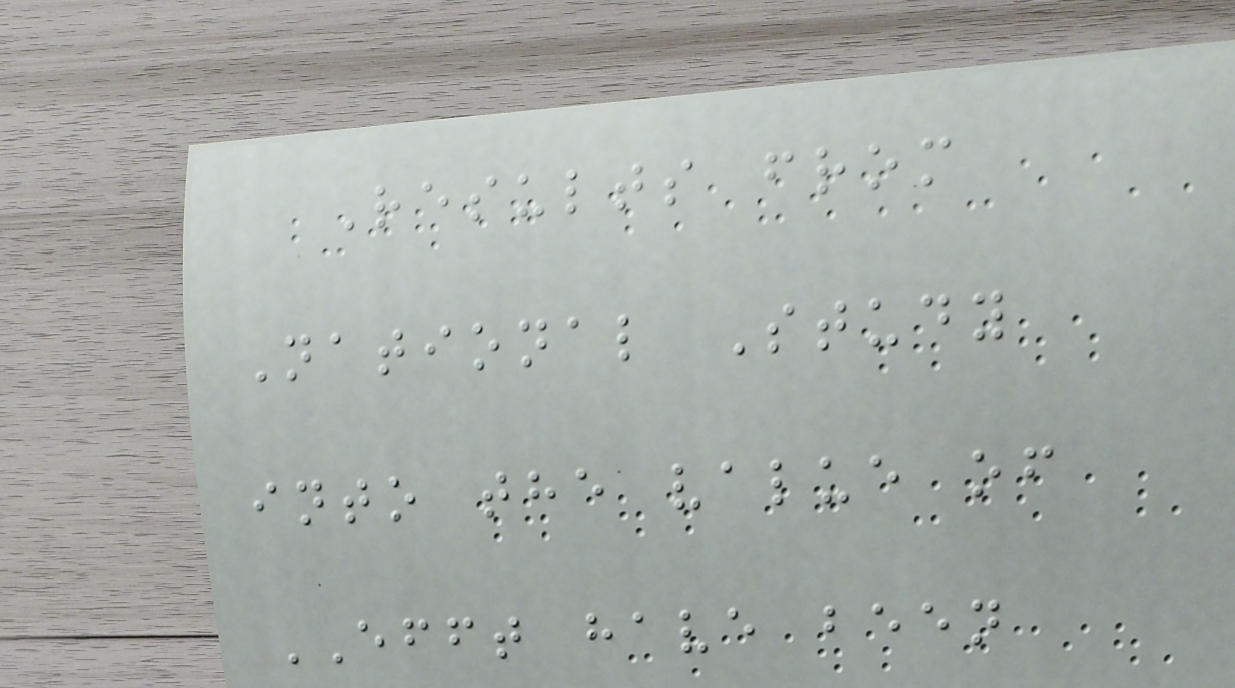Results from
National Study
into the value of
EFFT have been
